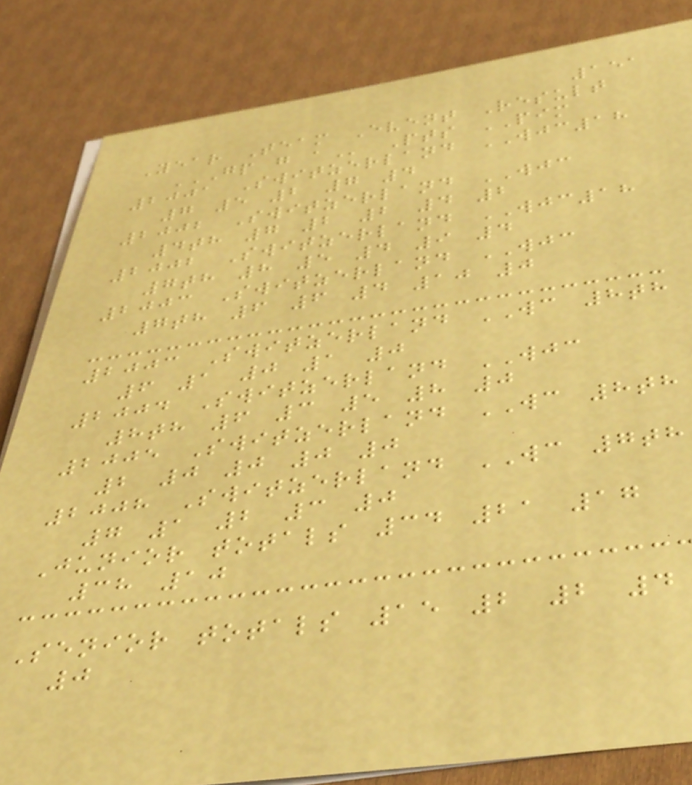151
Year Team Event Result
GP G A Pts PIM
2001 Switzerland WJC18
7 5 2 7 4
2002 Switzerland WJC
4th 7 2 2 4 2
2002 Switzerland WJC18
7th 8 5 4 9 4
2003 Switzerland WJC
7th 6 6 4 10 0
2003 Switzerland WC 8th
6 1 0 1 0
2004 Switzerland WJC
8th 6 3 5 8 0
2005 Switzerland WC 8th
2 0 0 0 0
2008 Switzerland WC 7th
7 1 2 3 0
Junior totals 34 21 17
38 10
Senior totals 15 2 2 4
0
